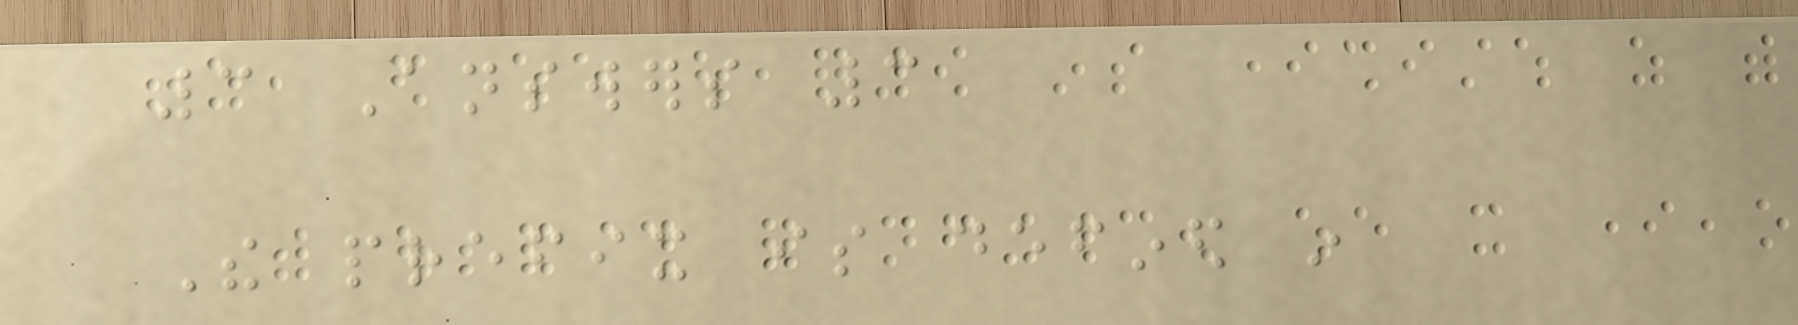3 Answers 3
The prefix is defined in
